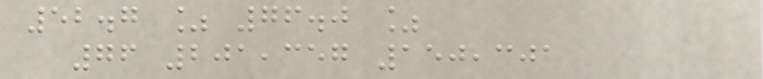52.7 % 76.0 %
76 201,357 150,301
